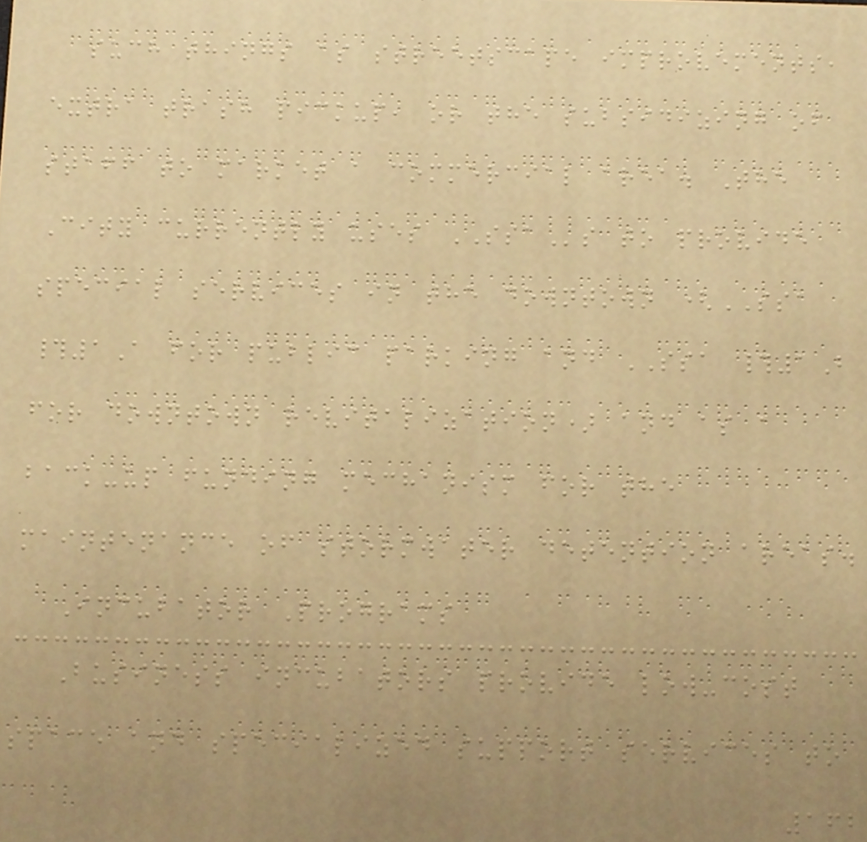such things as streetscape improvements,
extra trash pickup, or the subsidizing of
staff to market a commercial area. The
City currently uses SSAs to provide
special services in the downtown (SSA
#1A for public parking and SSA #1B
for downtown revitalization) and as a
back-up funding mechanism for the
maintenance of stormwater detention areas.
Incubator Programs
Business incubators provide low-cost
space and specialized support services to
162
